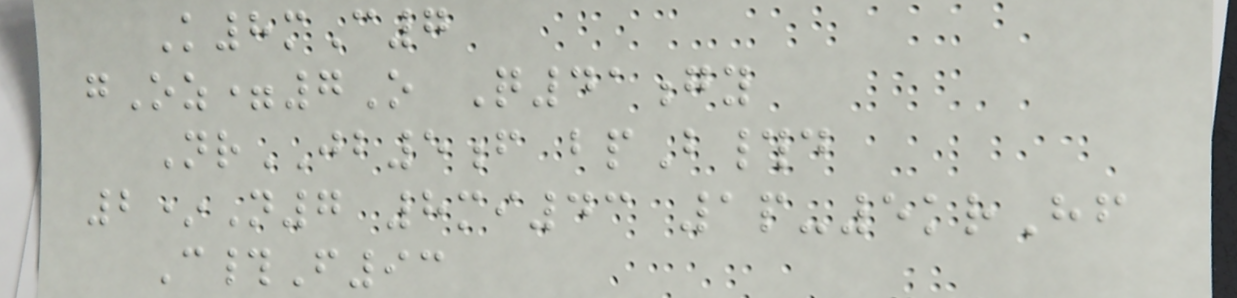K8mC7
gOz=7O Q41gy
NrJB5f bpB#d
2*N7 8mi43 1p-5krHf
C#F93
